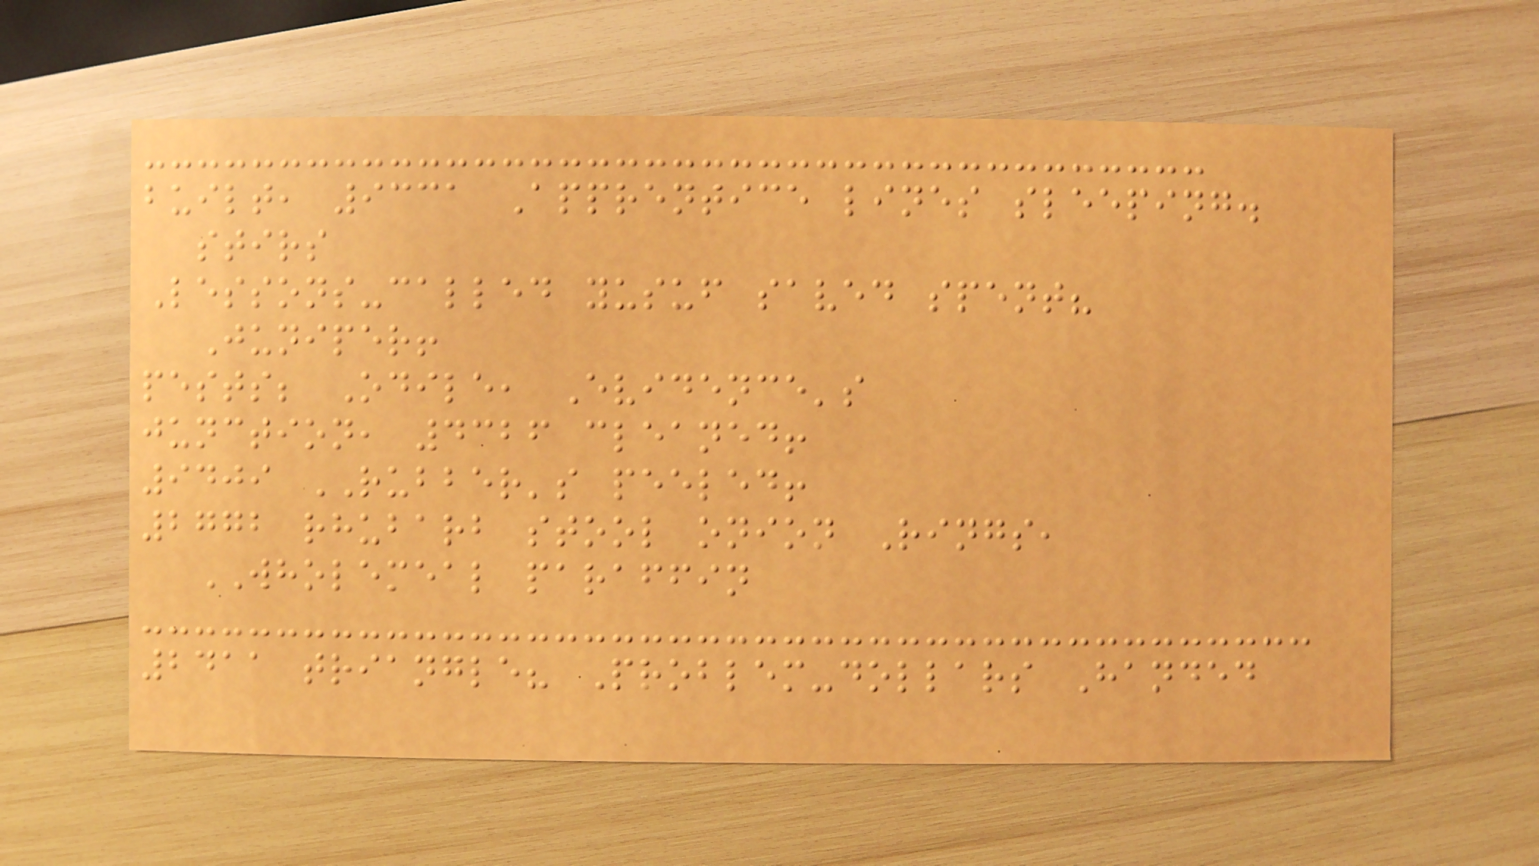built, 9331 Apprentice lines sleeping.
stirs
Lessons-called yusuf saved spent?
Juniper!
pests; Odile, Evidence's
junction, 4326 cleaned!
9409 RUBBER's peeled!
2772 rhubarb stool onion Rings,
WHOLEMEAL paraffin
2411 triangle? Problem-dollars Handed
